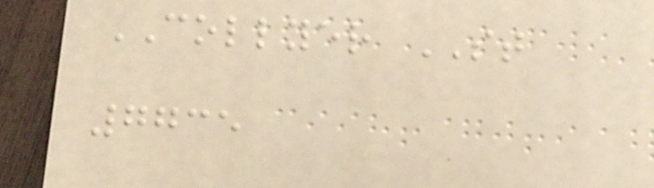COLLYER ST
7735
